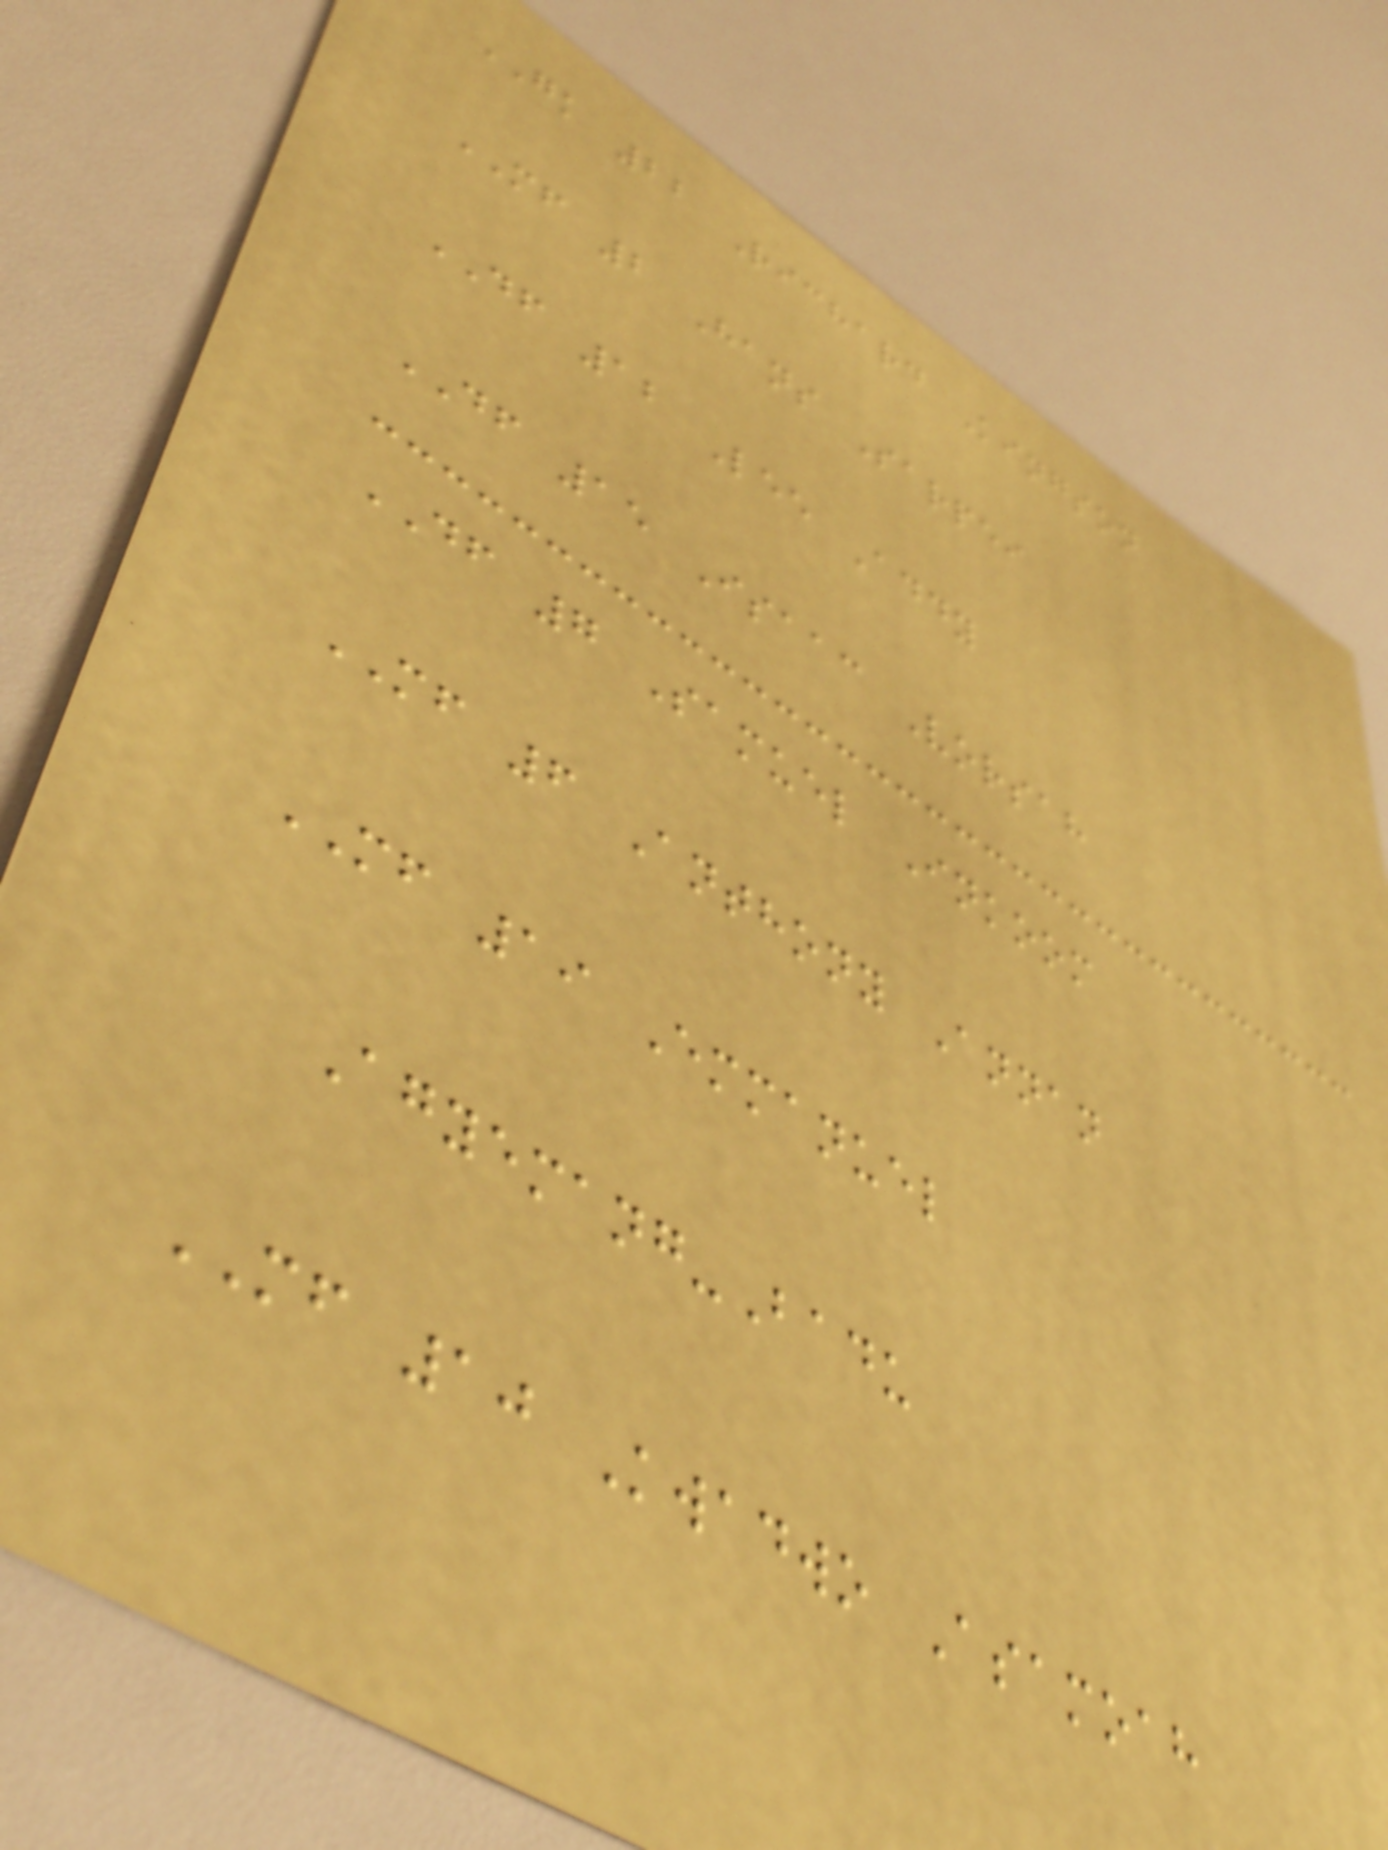GK 22 Richard Kingson
MF 2 Hans Sarpei
DF 12 Lee Addy
DF 15 Isaac Vorsah
DF 7 Samuel Inkoom
MF 6 Anthony Annan
MF 19 Emmanuel
Agyemang-Badu
MF 10 Kwadwo Asamoah
